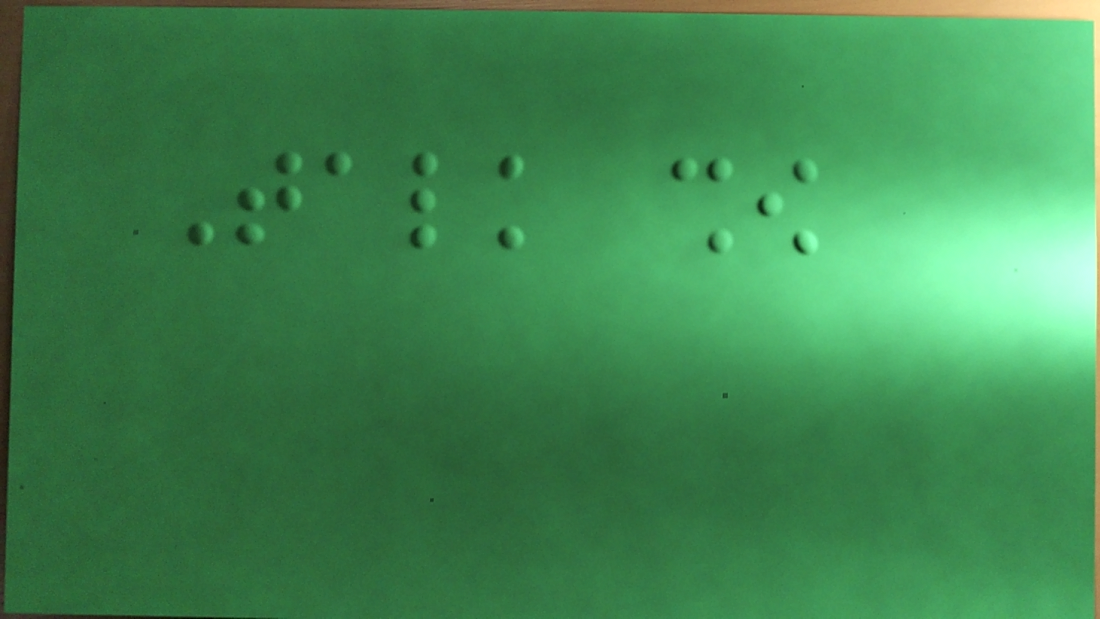Talk show
